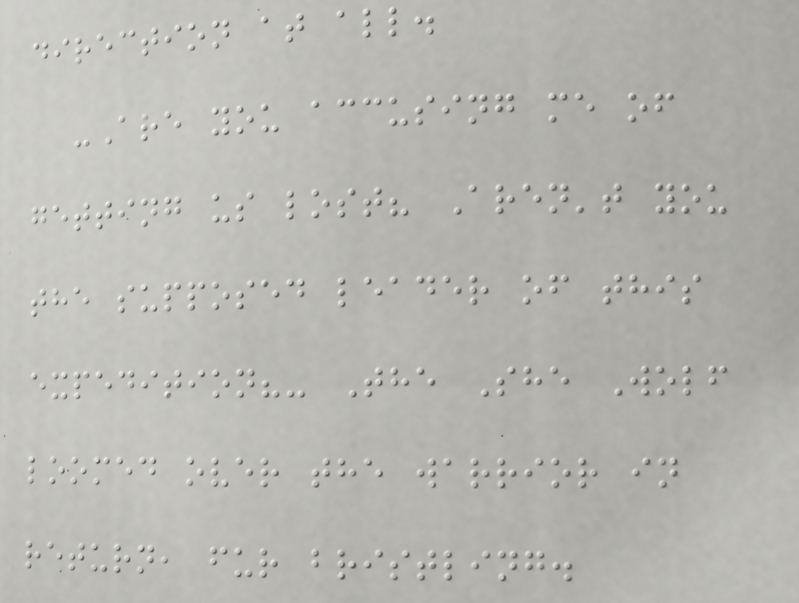direction at all.
-Are you accusing me of
getting us lost? Aren't you
the supposed leader of this
expedition?- The She Wolf
loomed over the warrior in
return, fur bristling.
